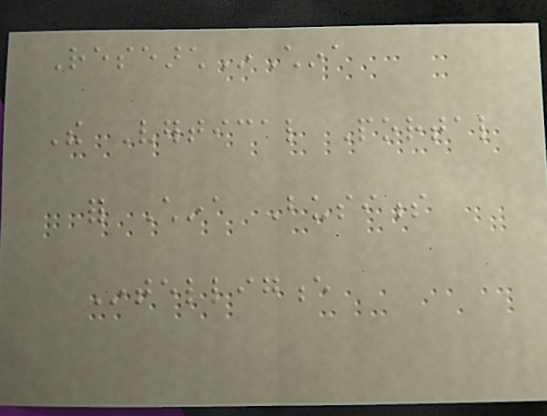ResearchInChina
The Vertical Portal
for China Business
Intelligence
